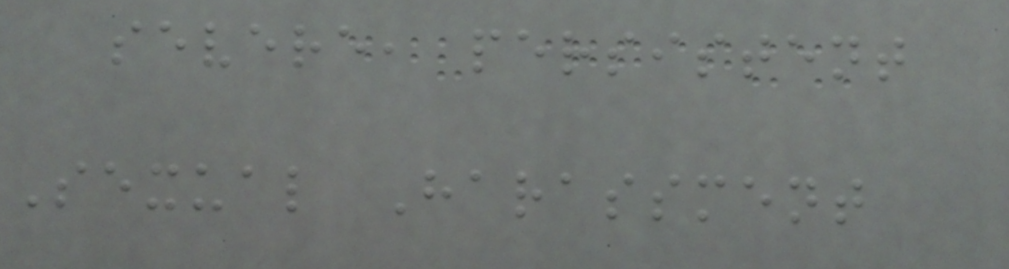severe, persistent
Sexual Harassment
